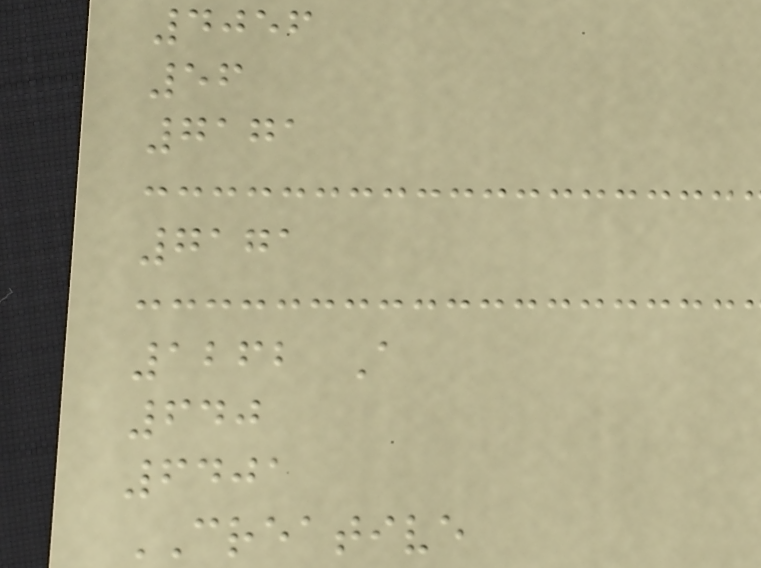4056
56
7171
7171
1262 A
640
6401
CREATIVE
